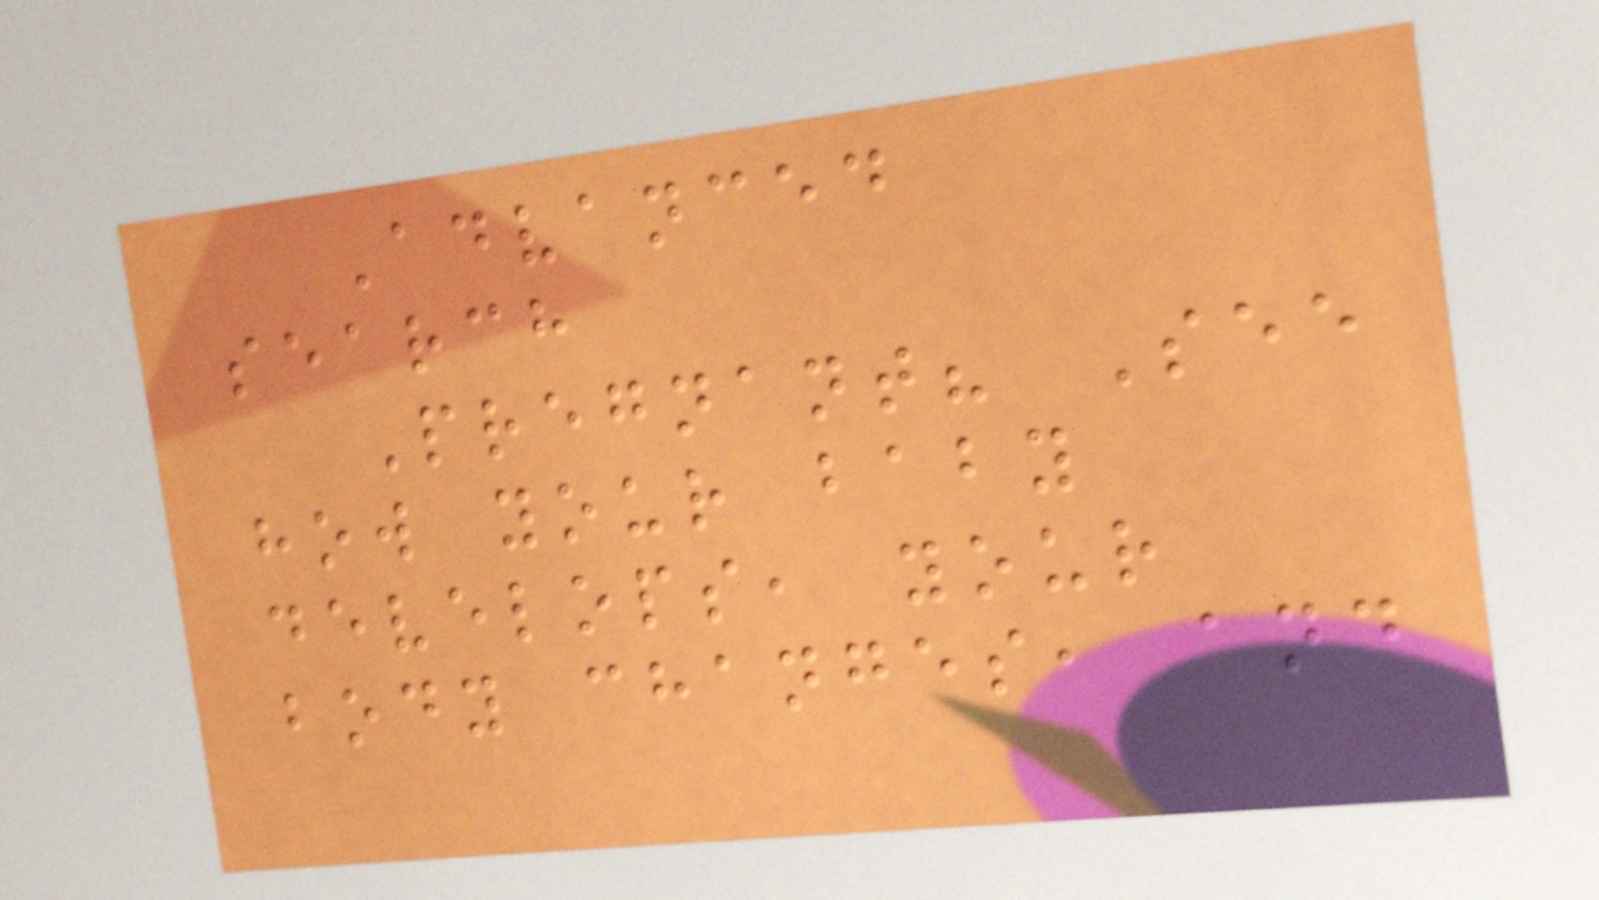Advanced
search
Pregnant? See
how your baby
develops, your
body changes, and
